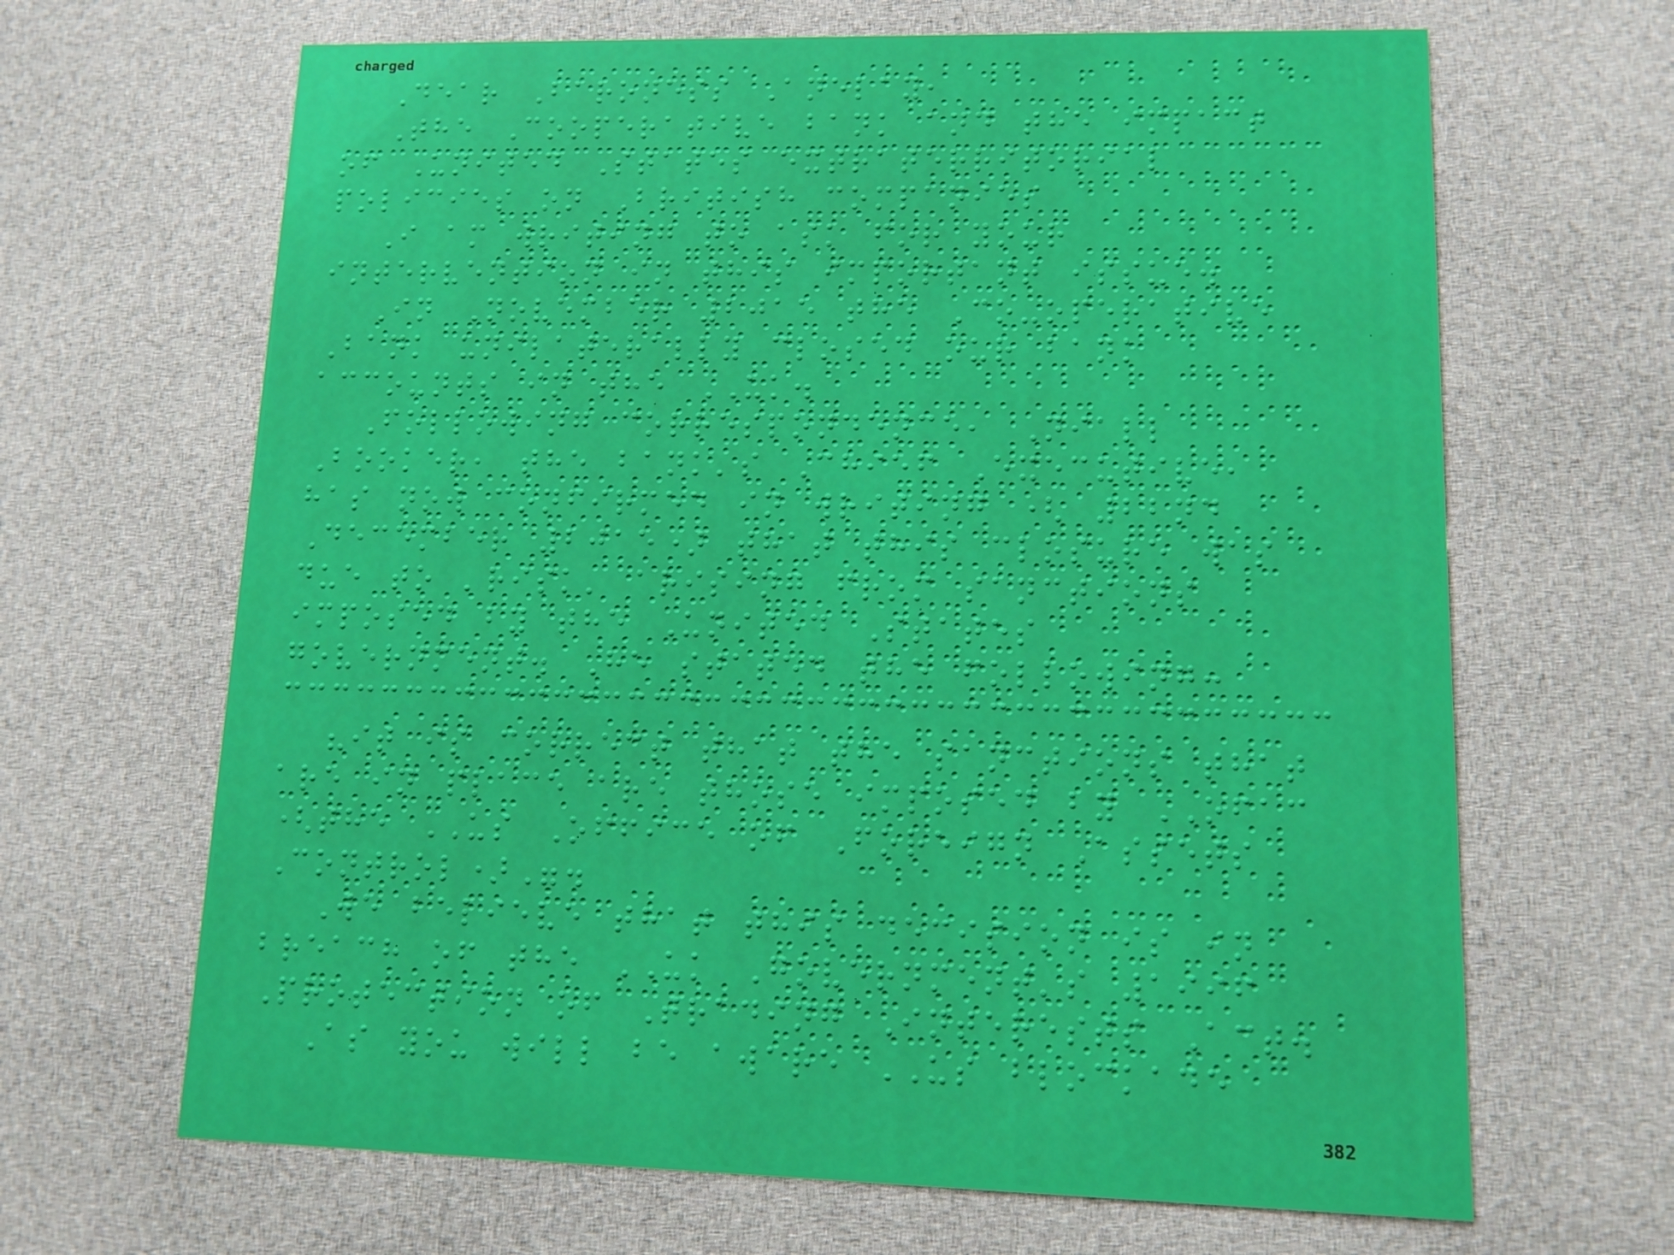Dear Baroness Anelay,
The Cooperative bank and the impact
of United States extraterritorial
policies on British companies
I am writing to ask for your
intervention in this important issue.
In November 2015 the Co-operative
Bank unilaterally closed our bank
accounts in the UK.
Following correspondence, Niall
Booker, the bank's Chief Executive,
has now confirmed in writing ( 22nd
December 2015) that this closure was
due to 'risk' arising from sanctions
imposed by the United States
government. He stated the following:
"it is correct that the sanctions that
are in place are those imposed by OFAC
(the US Office of Foreign Assets
Control)".
We believe that this decision is in
breach of the UK Government's 1996
Protection of Trading Interests Act.
As you will be aware US blockade
